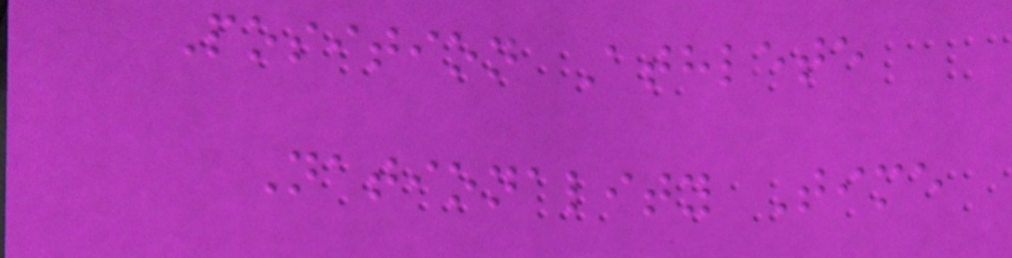Position Athlete
Nationality Time
